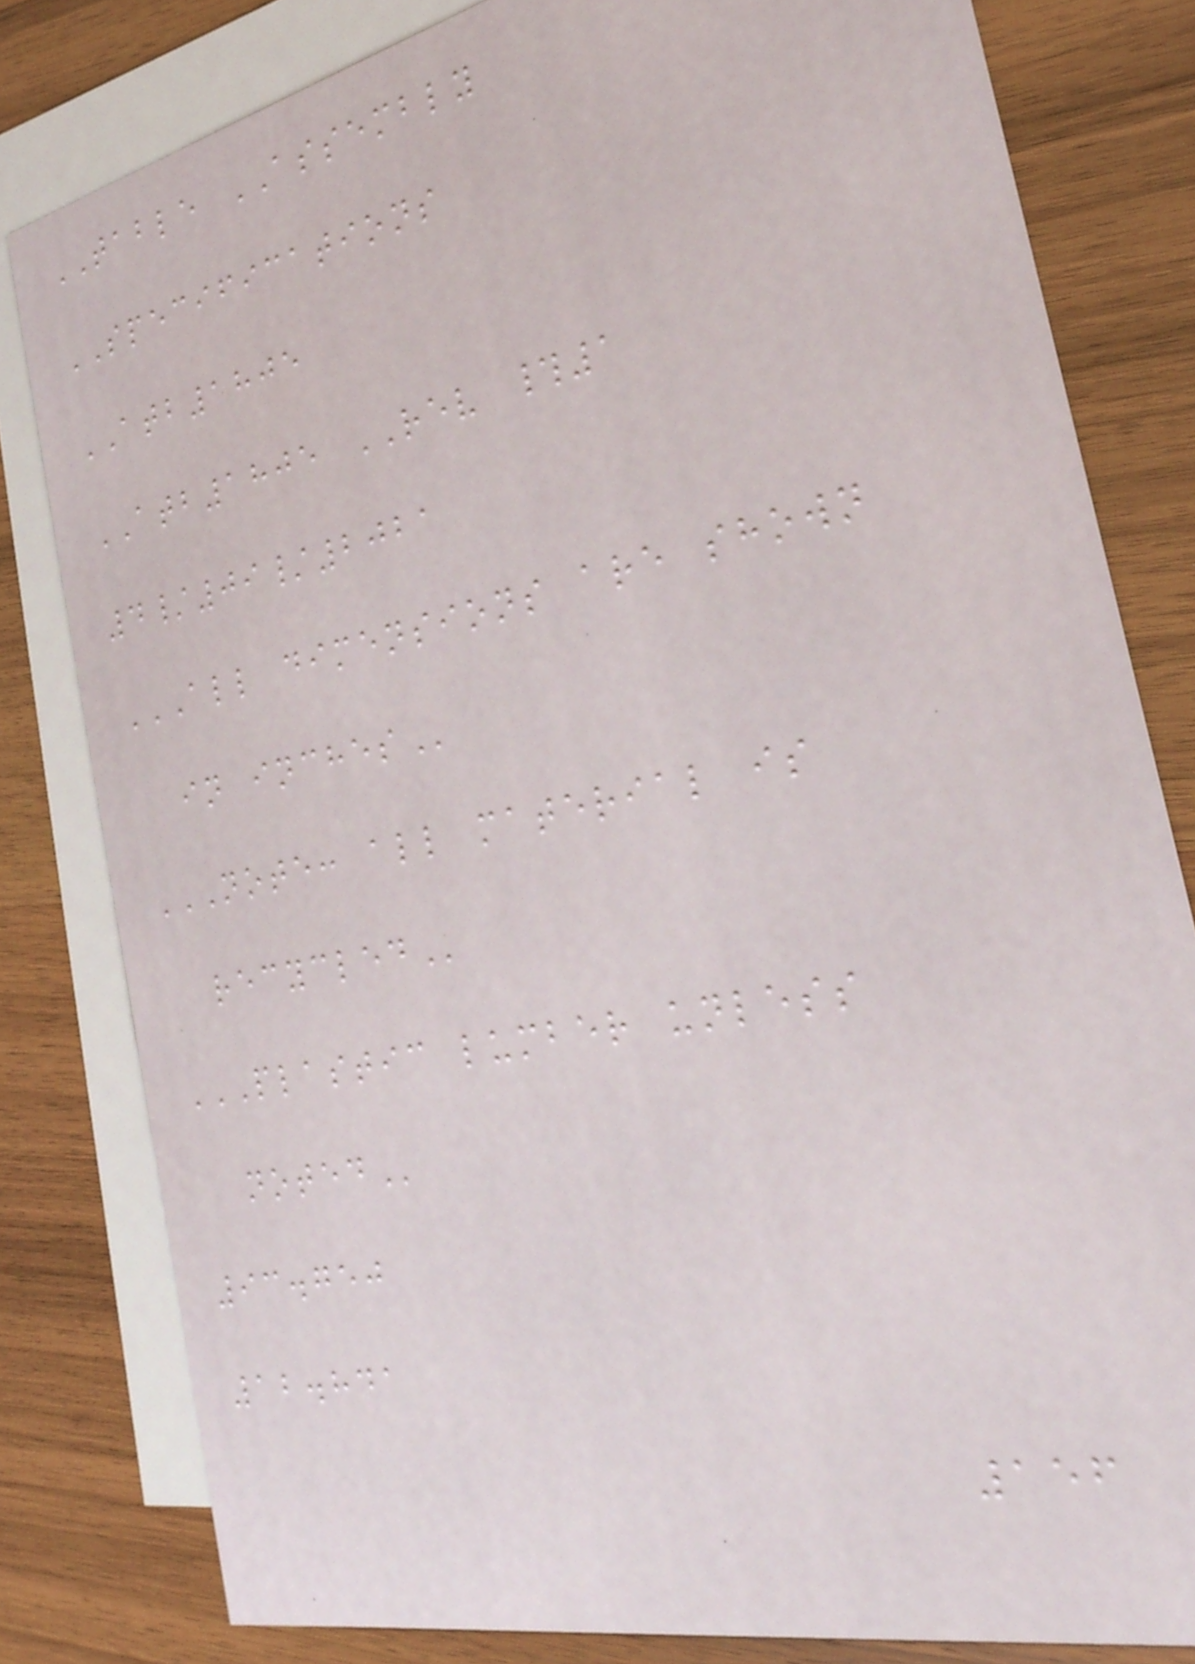TABLE ASSEMBLY
SPECIFICATIONS
ATB1805
ATB1805 REV #1
4/09/2021
ALL DIMENSIONS ARE SHOWN
IN INCHES
NOTE: ALL MATERIAL IS
RECYCLED
PLASTIC LUMBER UNLESS
NOTED
93.750
12.841
156
